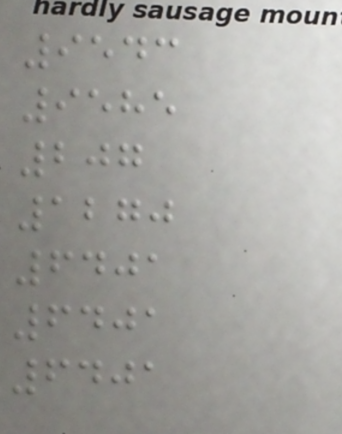9543
9585
207
1270
6401
6401
6401
